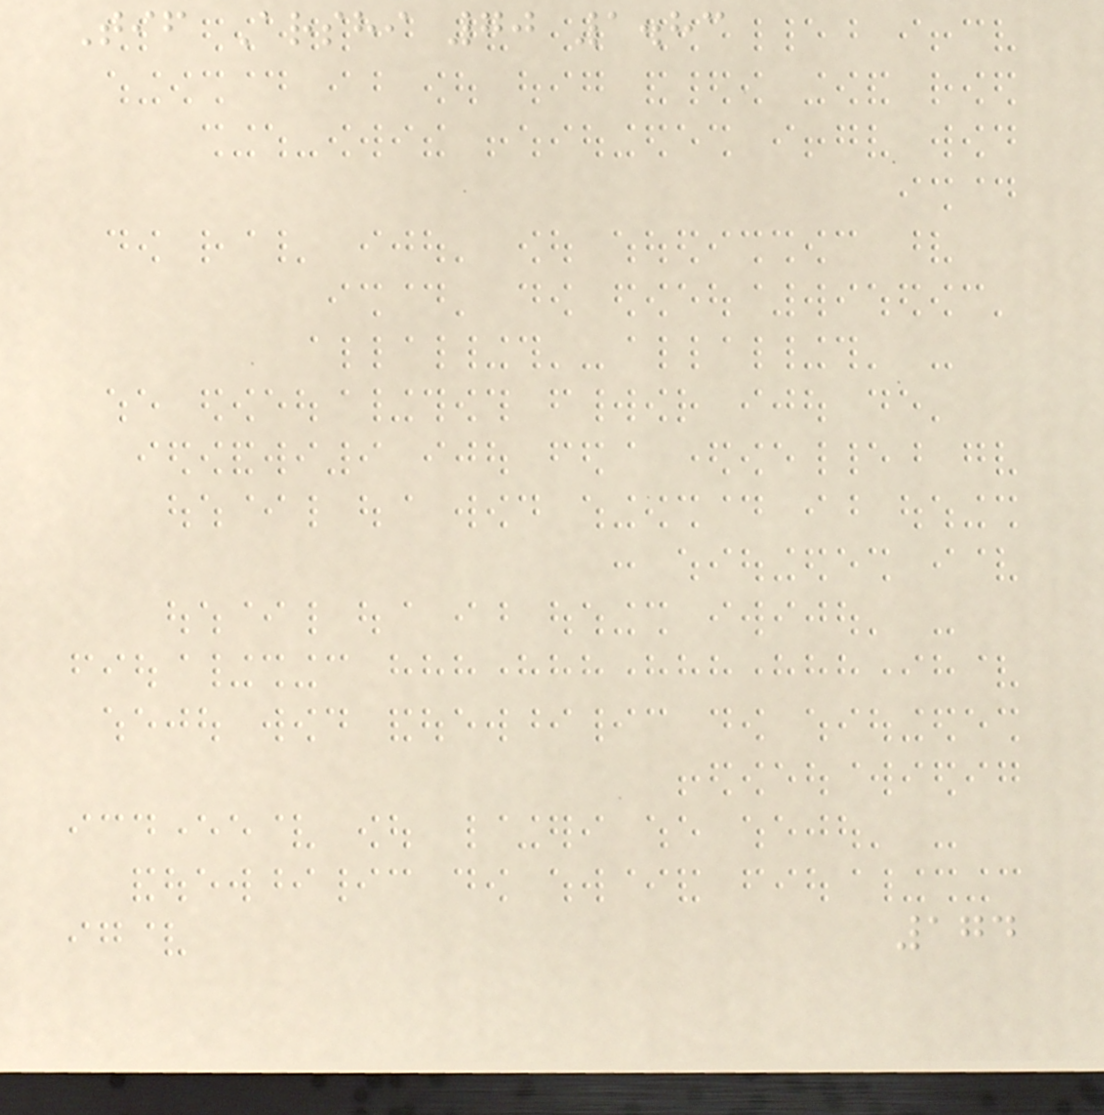Tif Arshi 70 1.83
174
